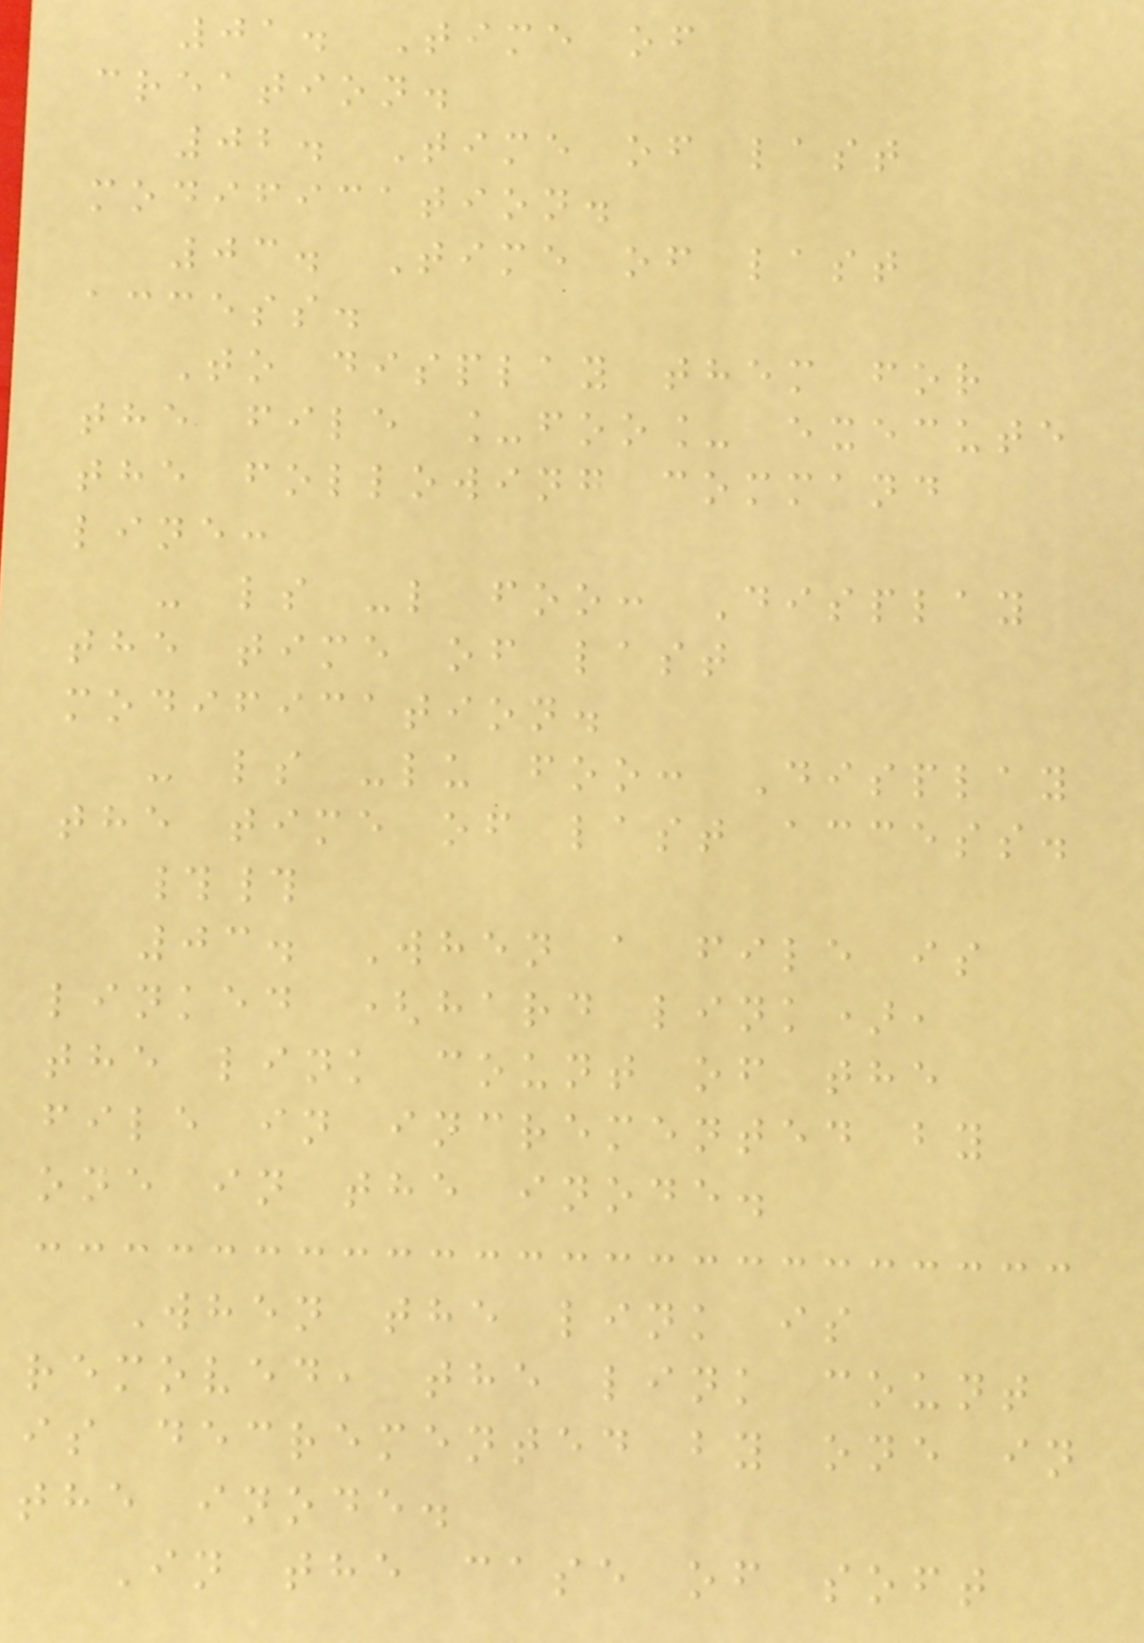01. Time of
creation.
02. Time of last
modification.
03. Time of last
access.
To display them for
the file _foo_ execute
the following command
line:
- ls -l foo: Display
the time of last
modification.
- ls -lu foo: Display
the time of last access.
##
03. When a file is
linked (hard link),
the link count of the
file in incremented by
one in the inode.
When the link is
removed, the link count
is decremented by one in
the inode.
In the case of soft
